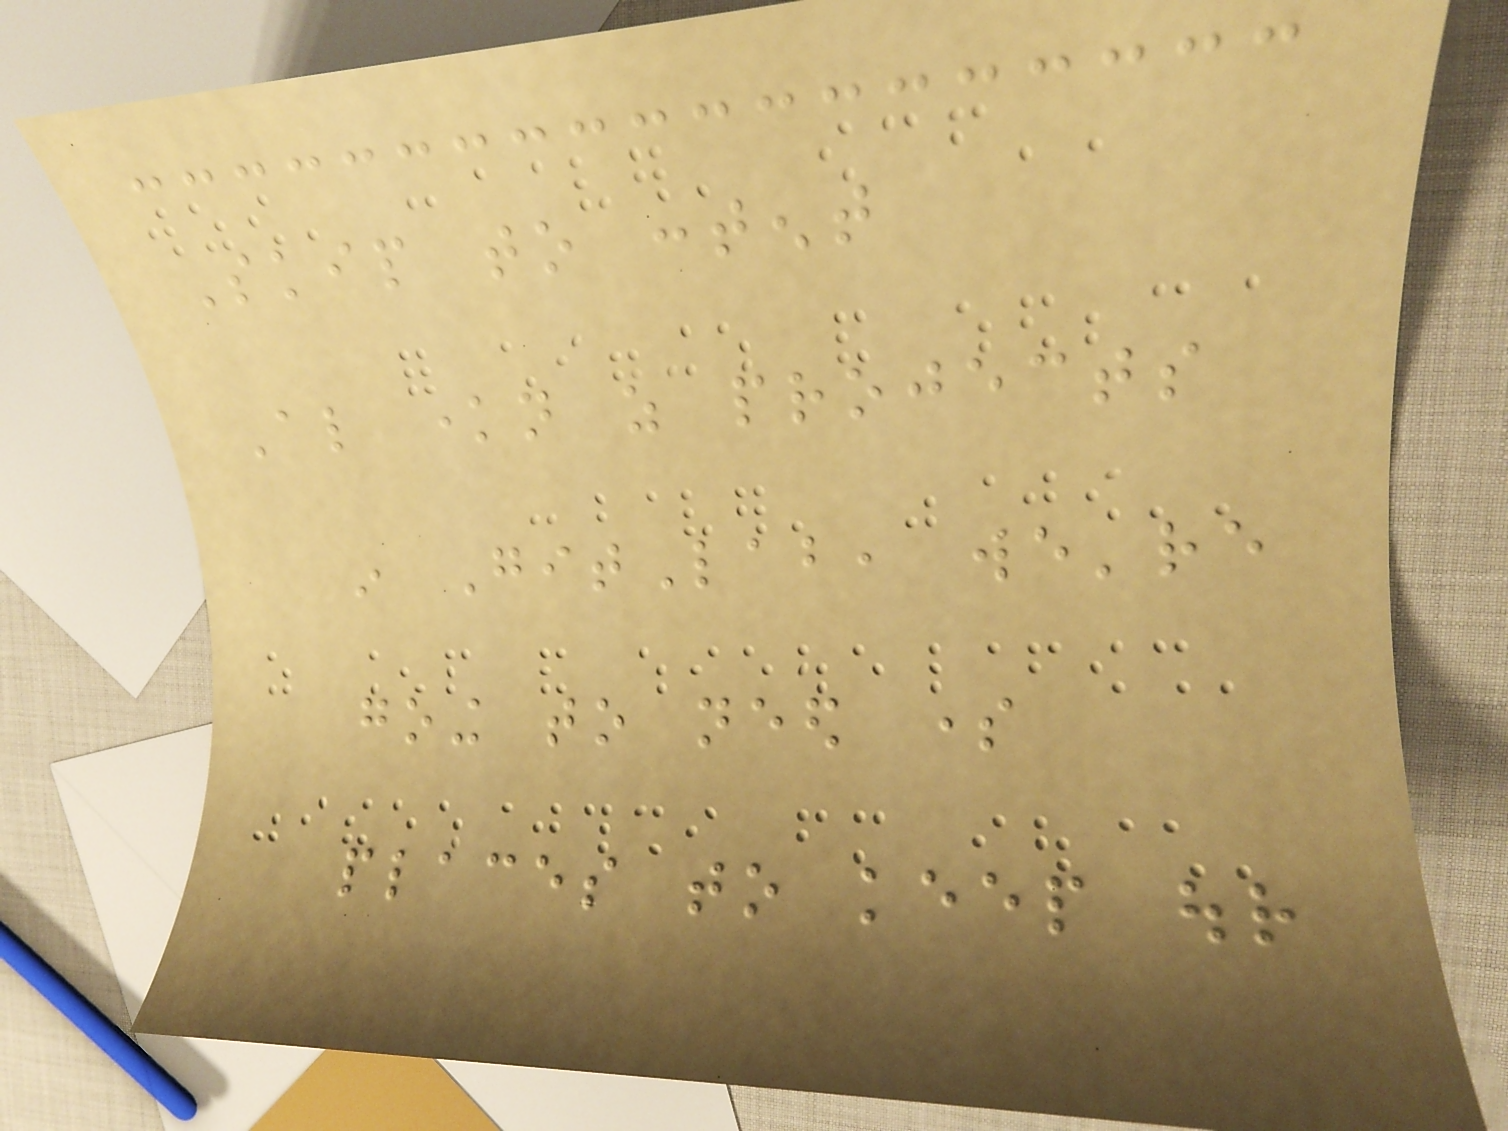Skip to content
Also known as projects
in GitLab, we're
going to need some
places to keep our
